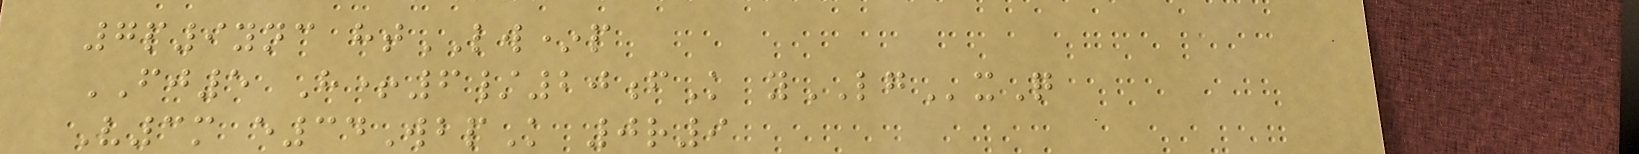7p9ync htLW*p
FJ5 H+6/20fK yLGxQ
V3m e34WbpK 0r9
